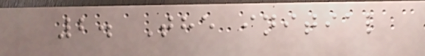2. The initial
